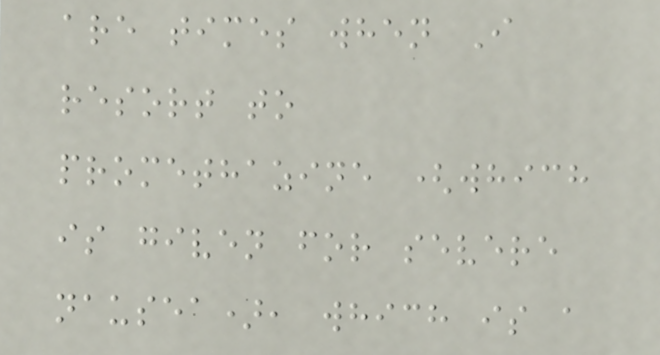are times when I
resort to
promethazine (which
is given for severe
nausea), which is a
